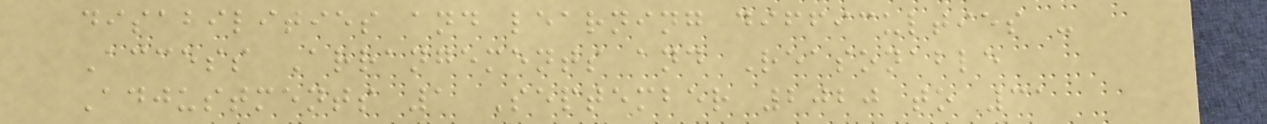disabilities and learning difficulties -
Access Arrangements and Reasonable
Adjustments 1 September 2020 to 31
